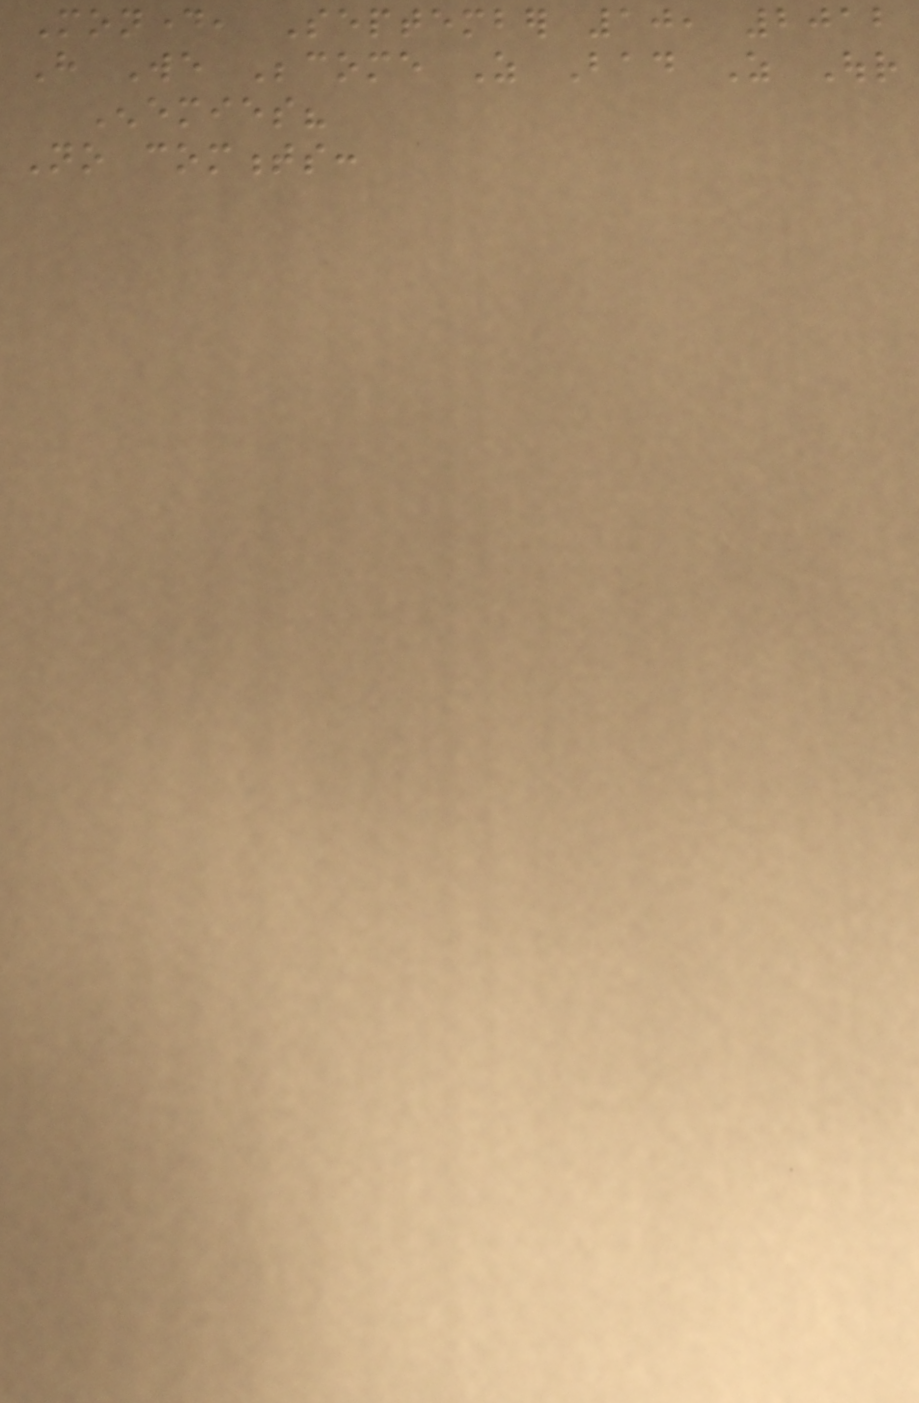Monday, September 10, 2012
Have We Become As Bad As Our
Enemies?
No comments:
